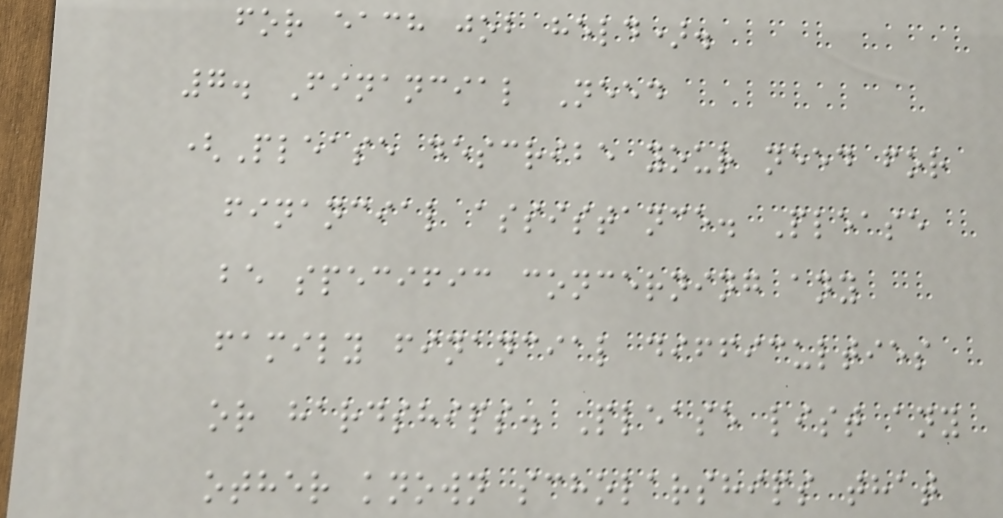for each job held).
7. Financial Need
(Please describe your need for
financial assistance. Please
be specific concerning any
family financial difficulties
or hardships. Please list any
other known scholarships that
